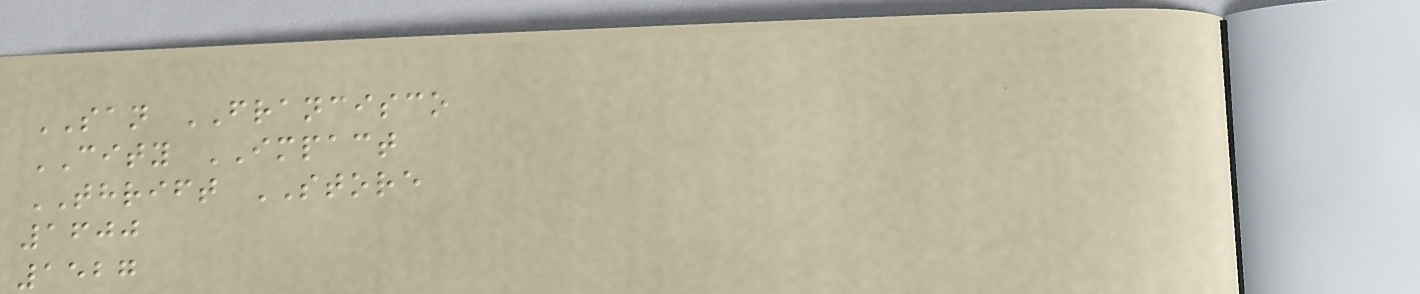SAN FRANCISCO
CITY IMPACT
THRIFT STORE
1600
1527
